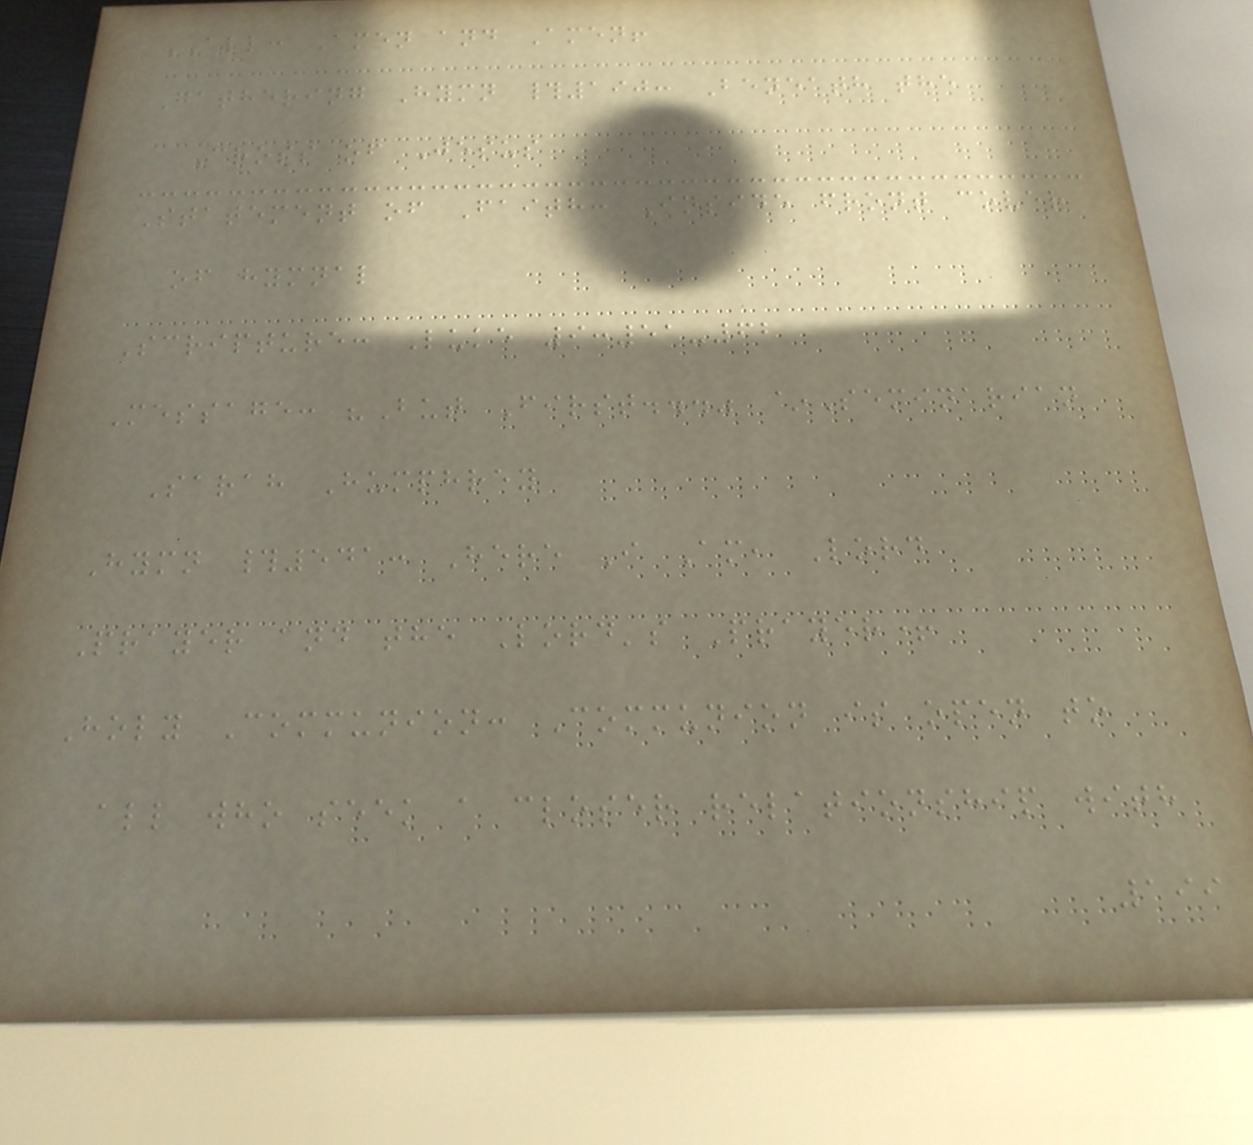ALL: Amen and Amen!
Gathering Hymn #190: Beneath the
Cross of Jesus
Statement of Faith: Inside front cover
of hymnal
Scripture: Luke 9:51-62
Message: "But First..." ~Seminarian
Sarah Humphrey
Hymn #541: Here I Am, Lord
Prayer and the Lord's Prayer+
Holy Communion: Communion is open to
all who seek a closer relationship with
199
